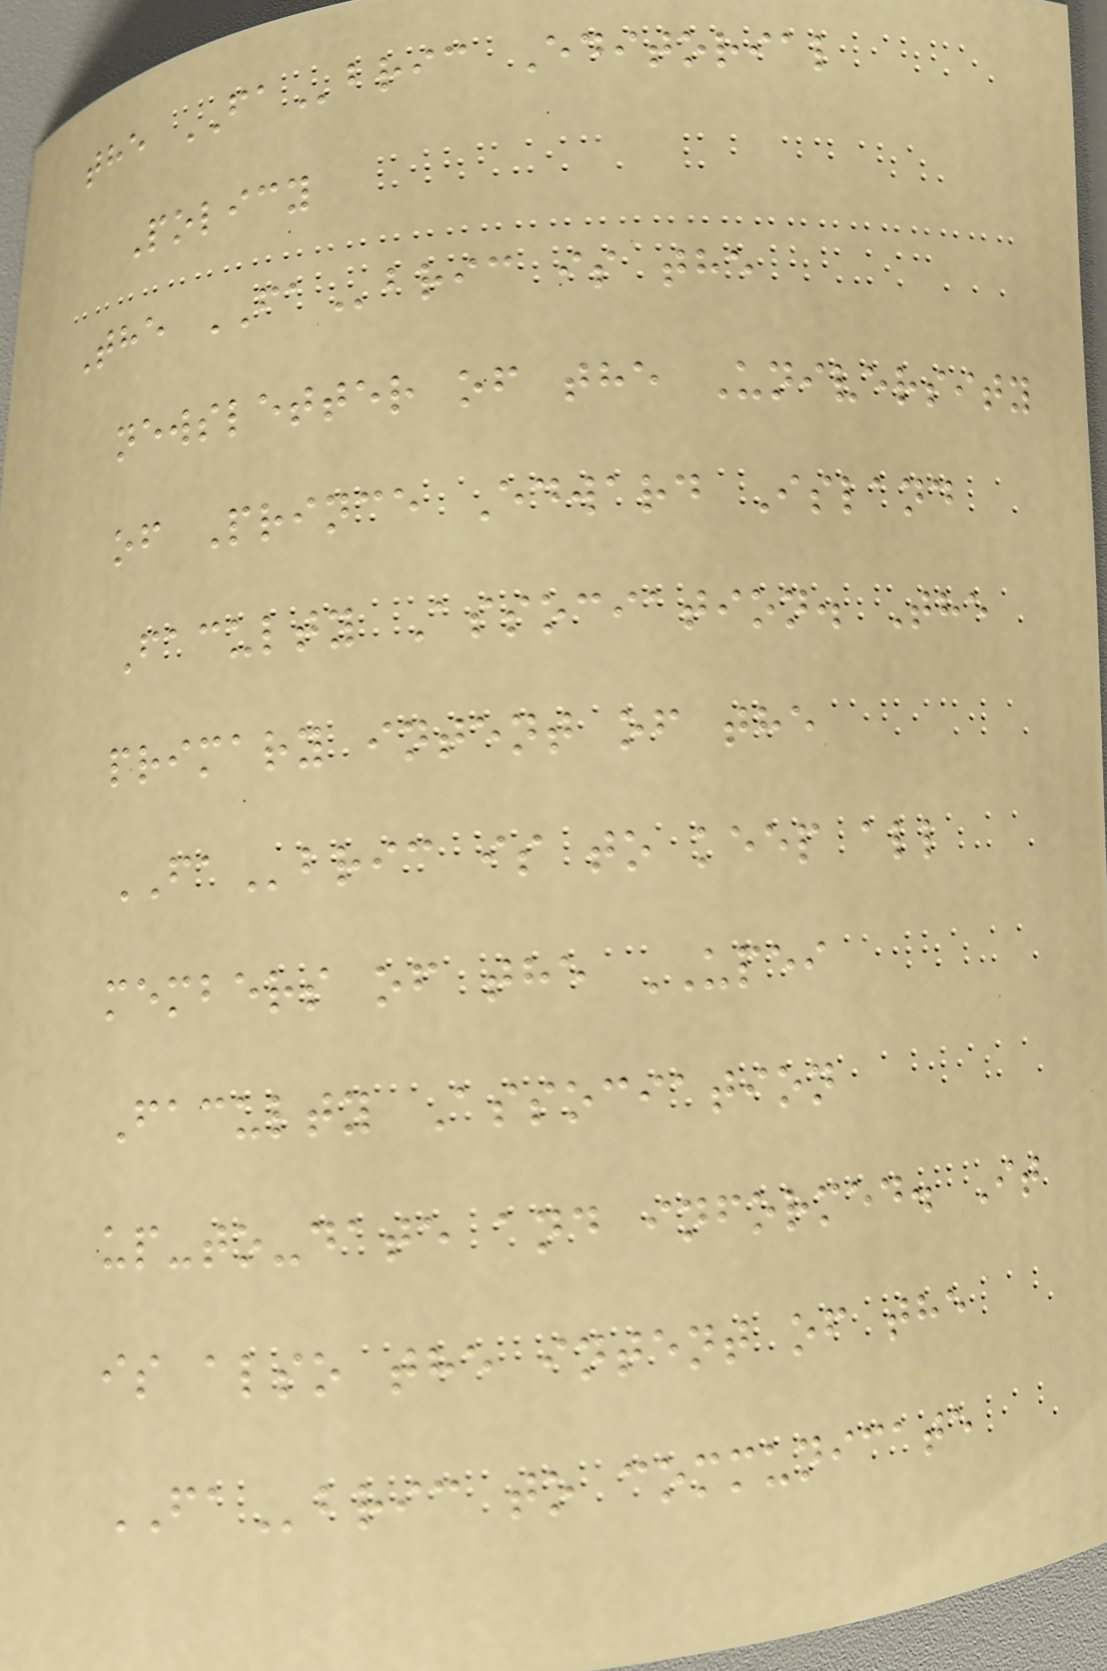the FAbric Editorial
Policy
The FAbric is the
newsletter of the University
of Prince Edward Island
Faculty Association. The
primary intent of the
FAbric is to keep all
members of the UPEI
Faculty Association
up-to-date and informed. It
is also the intent of the
FAbric to communicate
